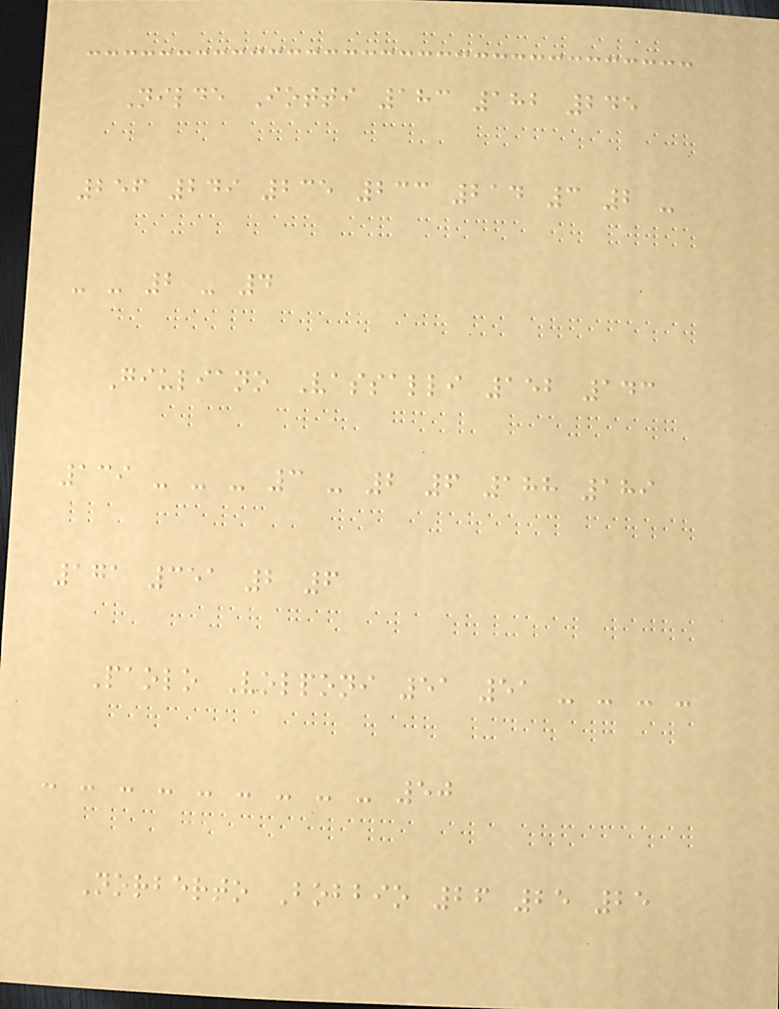Nilde Iotti 183 182 245
256 249 235 233 214 3 2 -
- - 2 - 4
Giuliano Vassalli 152 143
139 - - - 3 - 2 6 188 189
171 351 2 6
Paolo Volponi 51 51 - - - -
- - - - - - - - - 50
Norberto Bobbio 26 25 25
